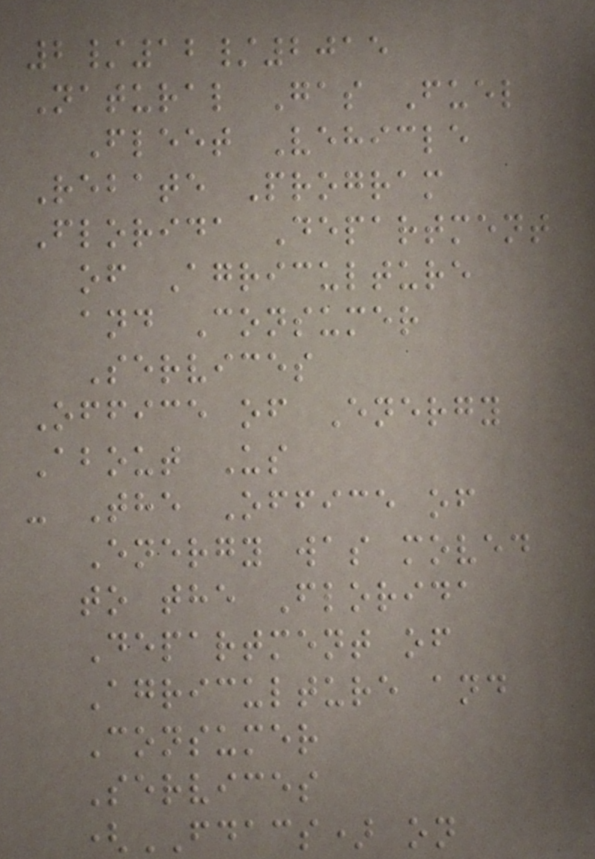2/12/2015
Natural Gas Fuel
Fleet Vehicle
Rebate Program
Florida Department
of Agriculture
and Consumer
Services
Office of Energy
About Us
- The Office of
Energy was moved
to the Florida
Department of
Agriculture and
Consumer
Services
(FDACS) on
